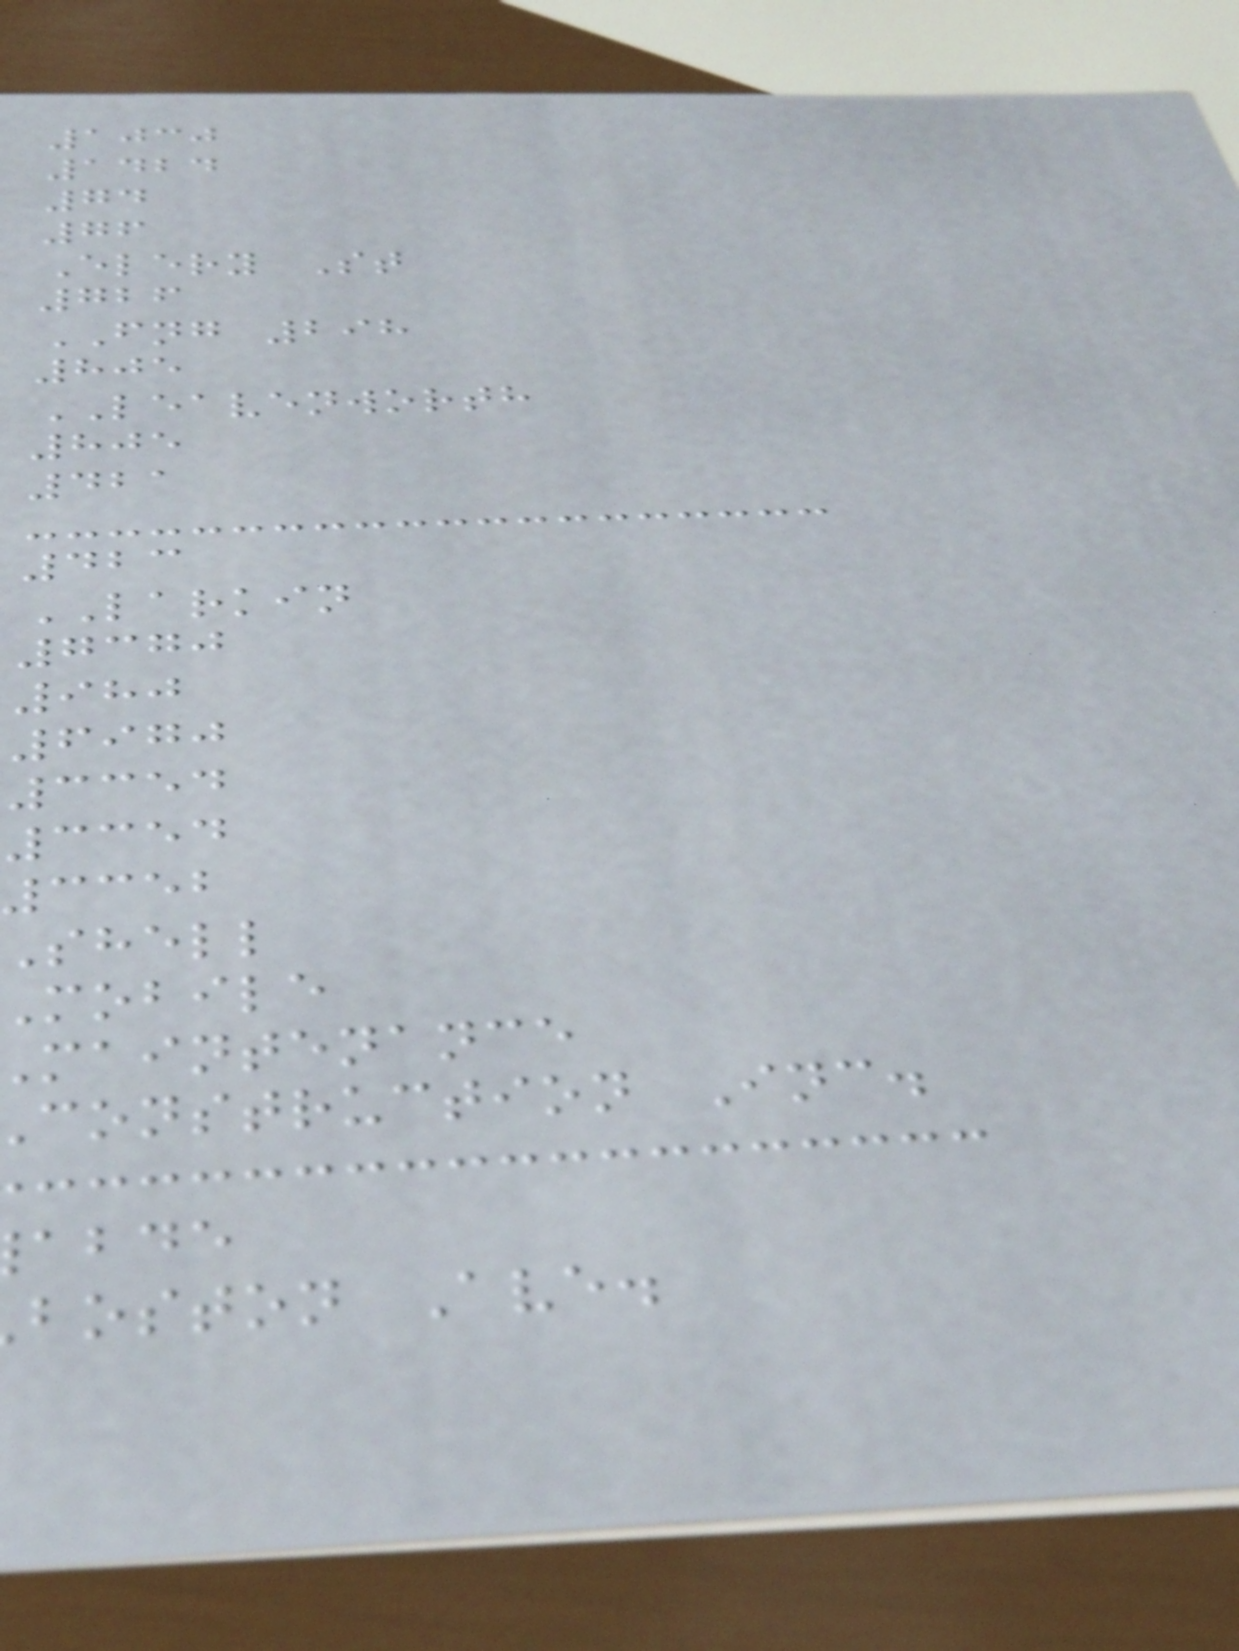1030
1424
74
76
Elery St
726
FNG 298
805
LEAVENWORTH
805
421
423
LARKIN
7370
980
6970
3354
3354
3352
shell
mobile
maintenance
construction Inc.
abde
boston Ave.
